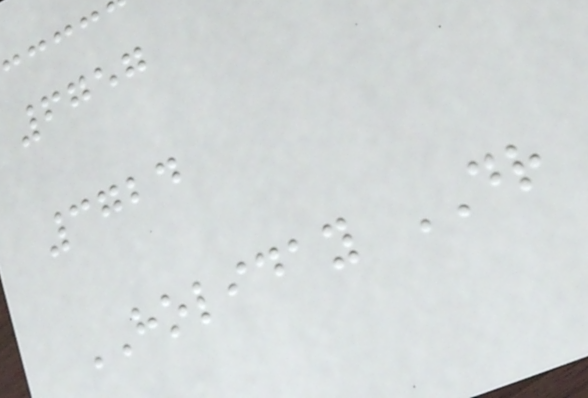6757
3724
HOLIDAY DR
